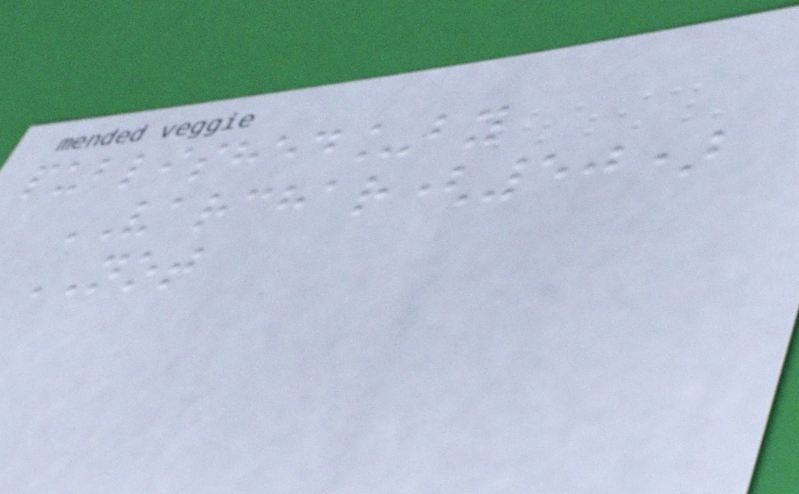published_by
VARCHAR(50)
NOT
